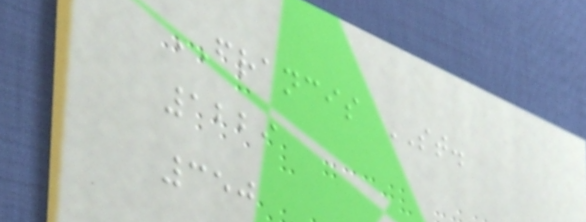FRANCIS ST.
1229
350
